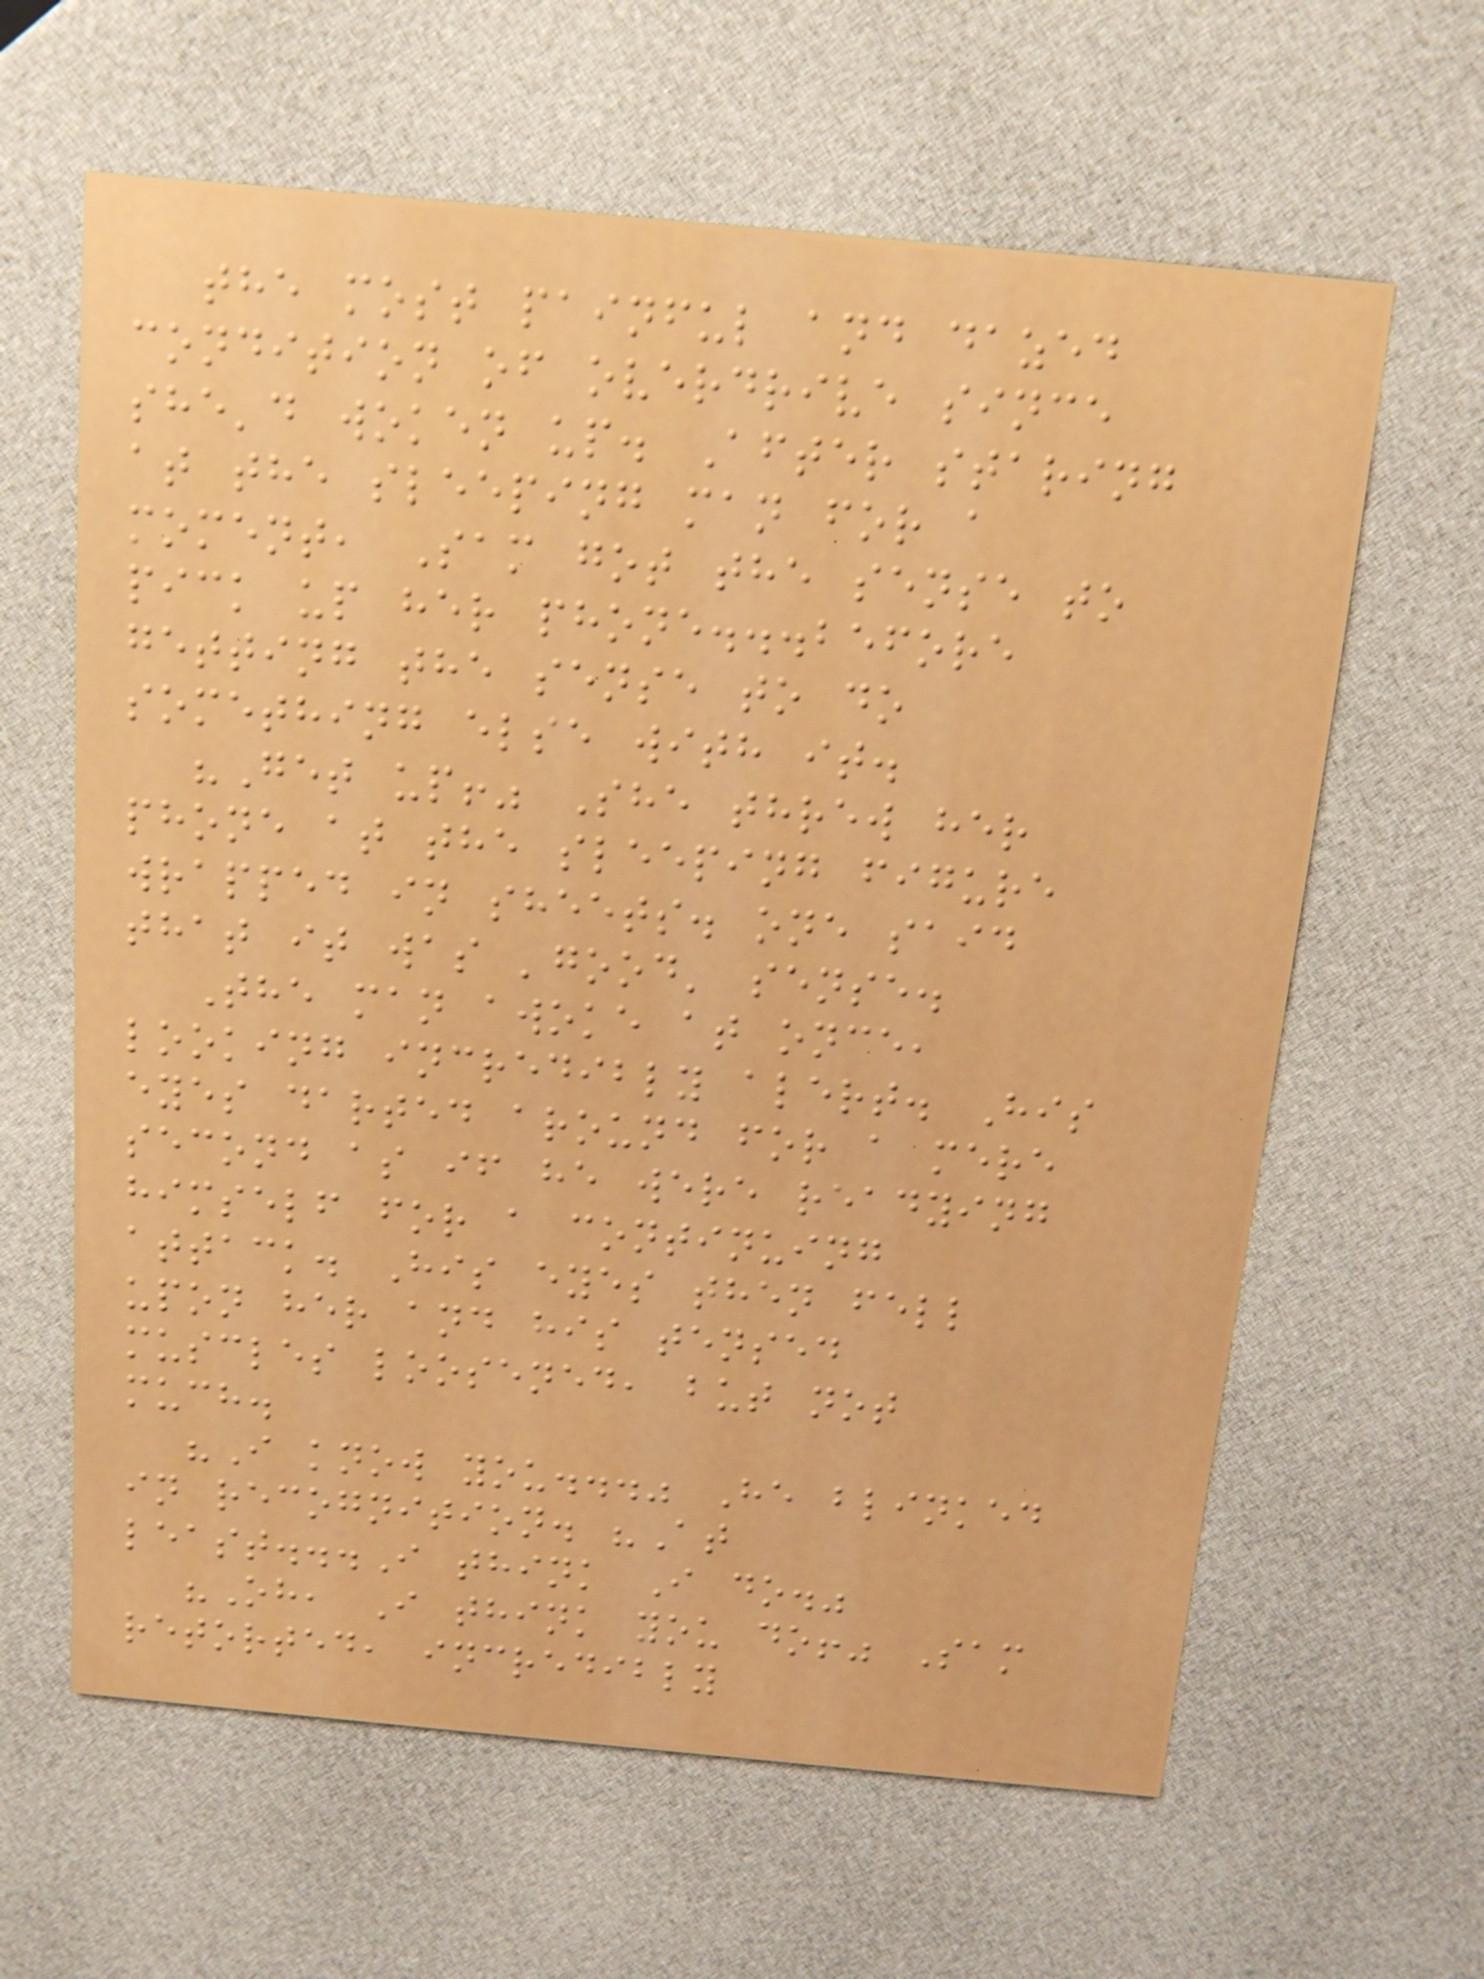the most painful and dazed
condition of overdrive since
she'd woken up. After staring
at the sleeping man for a
moment, Sam got the sense to
pick up her phone...before
getting the sense to do
something else with it.
"Get up!" She threw her
phone at the sleeping figure
wrapped in sheets. one said
that it was 'good' sense.
The man awoke at once,
looking incredibly alert. His
eyes darted around for a mere
second as if he were readying
himself for a continuing
attack. His eyes then fell
upon her and his tensed
muscles loosened, but not
much.
"I know you..." He blinked
in recognition. "At
least...I think I do."
"Oh, I think you do!" Sam
retorted, incredibly
